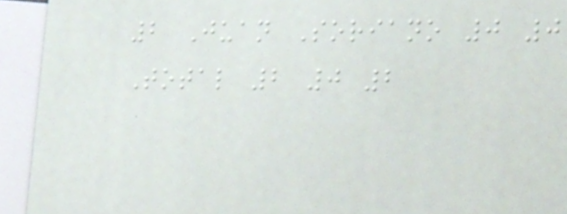2 Juan Soriano 0 0
Total 2 0 2
